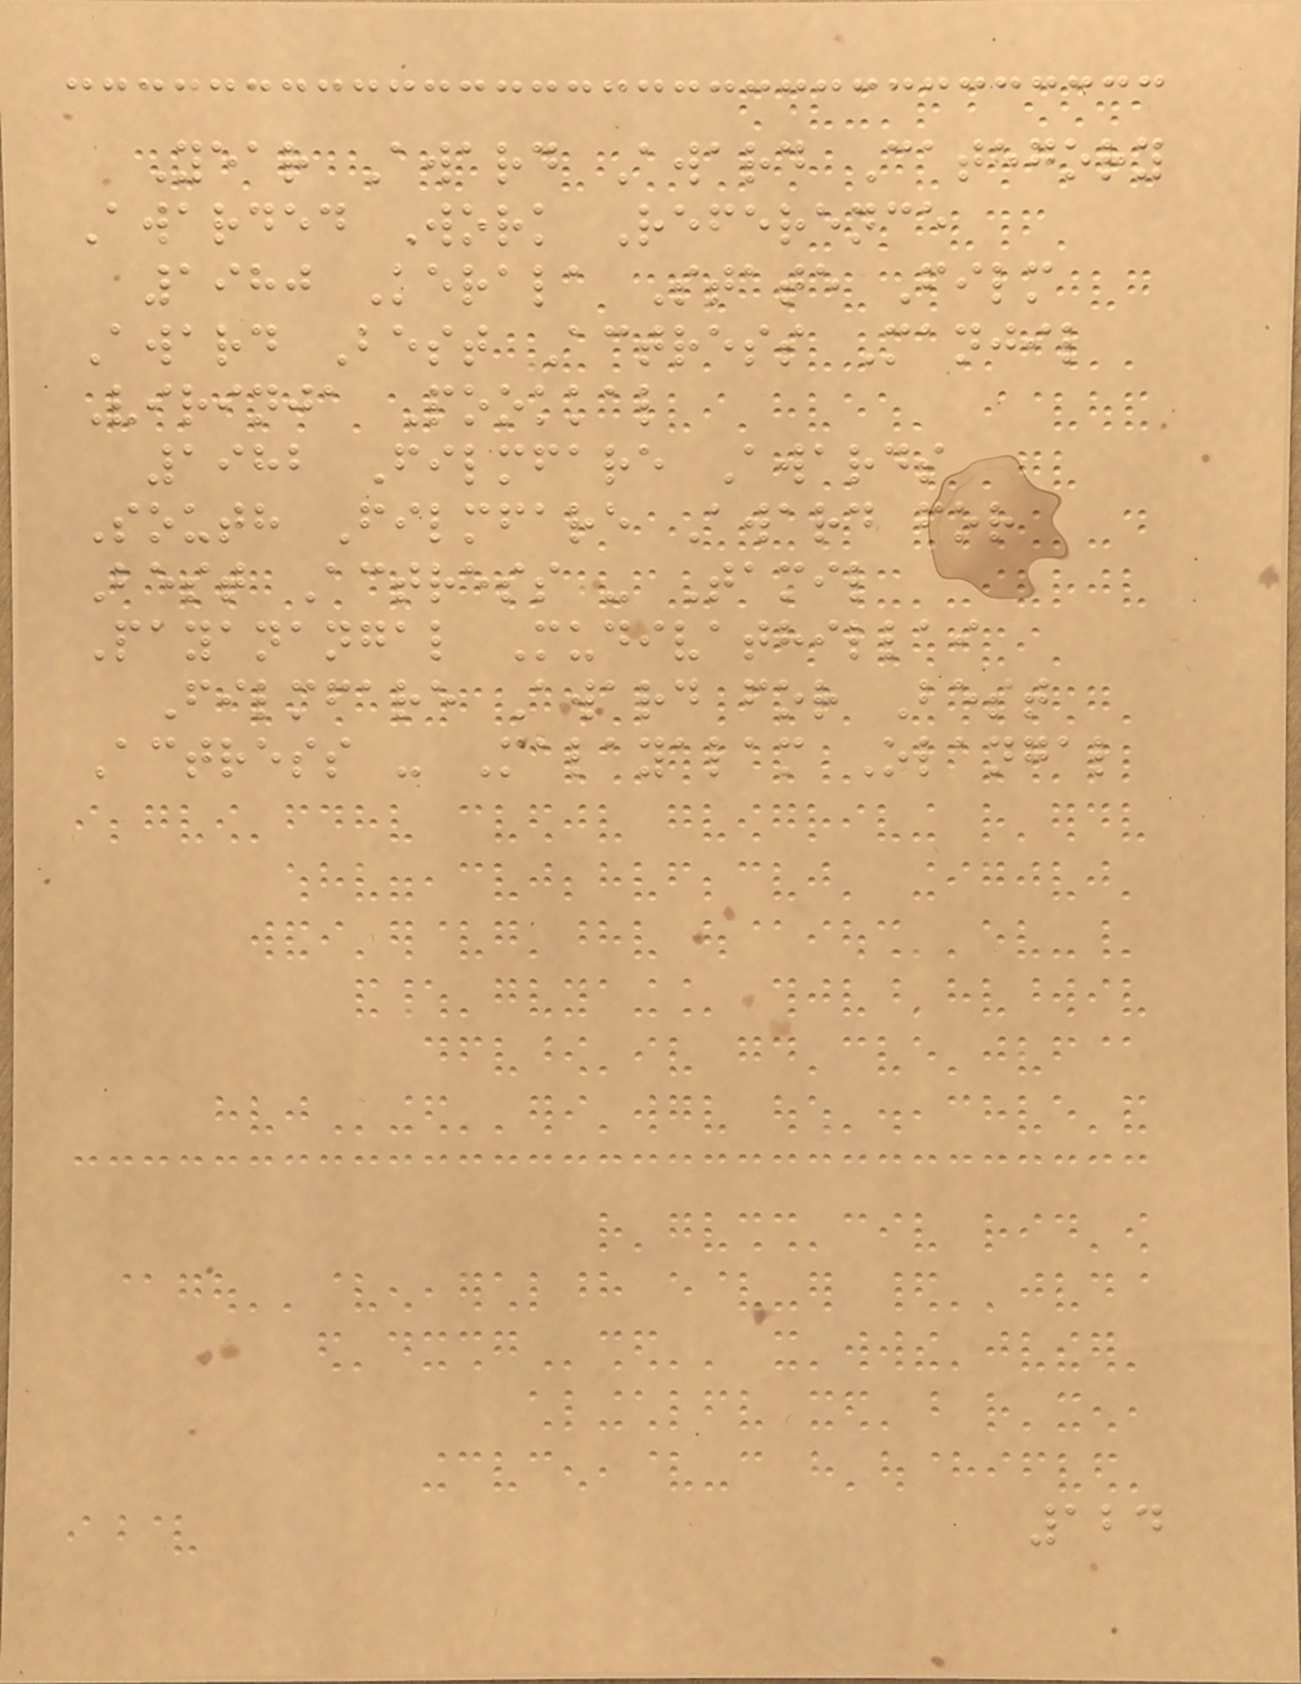Year Award Award Category
Awarded Work Reference
1980 Kerala State Film
Award Best Actress Manjil
Virinja Pookkal
1982 Filmfare Awards
South Filmfare Award for
Best Actress - Tamil
Payanangal Mudivathillai
Filmfare Award for Best
Actress - Malayalam Olangal
124
